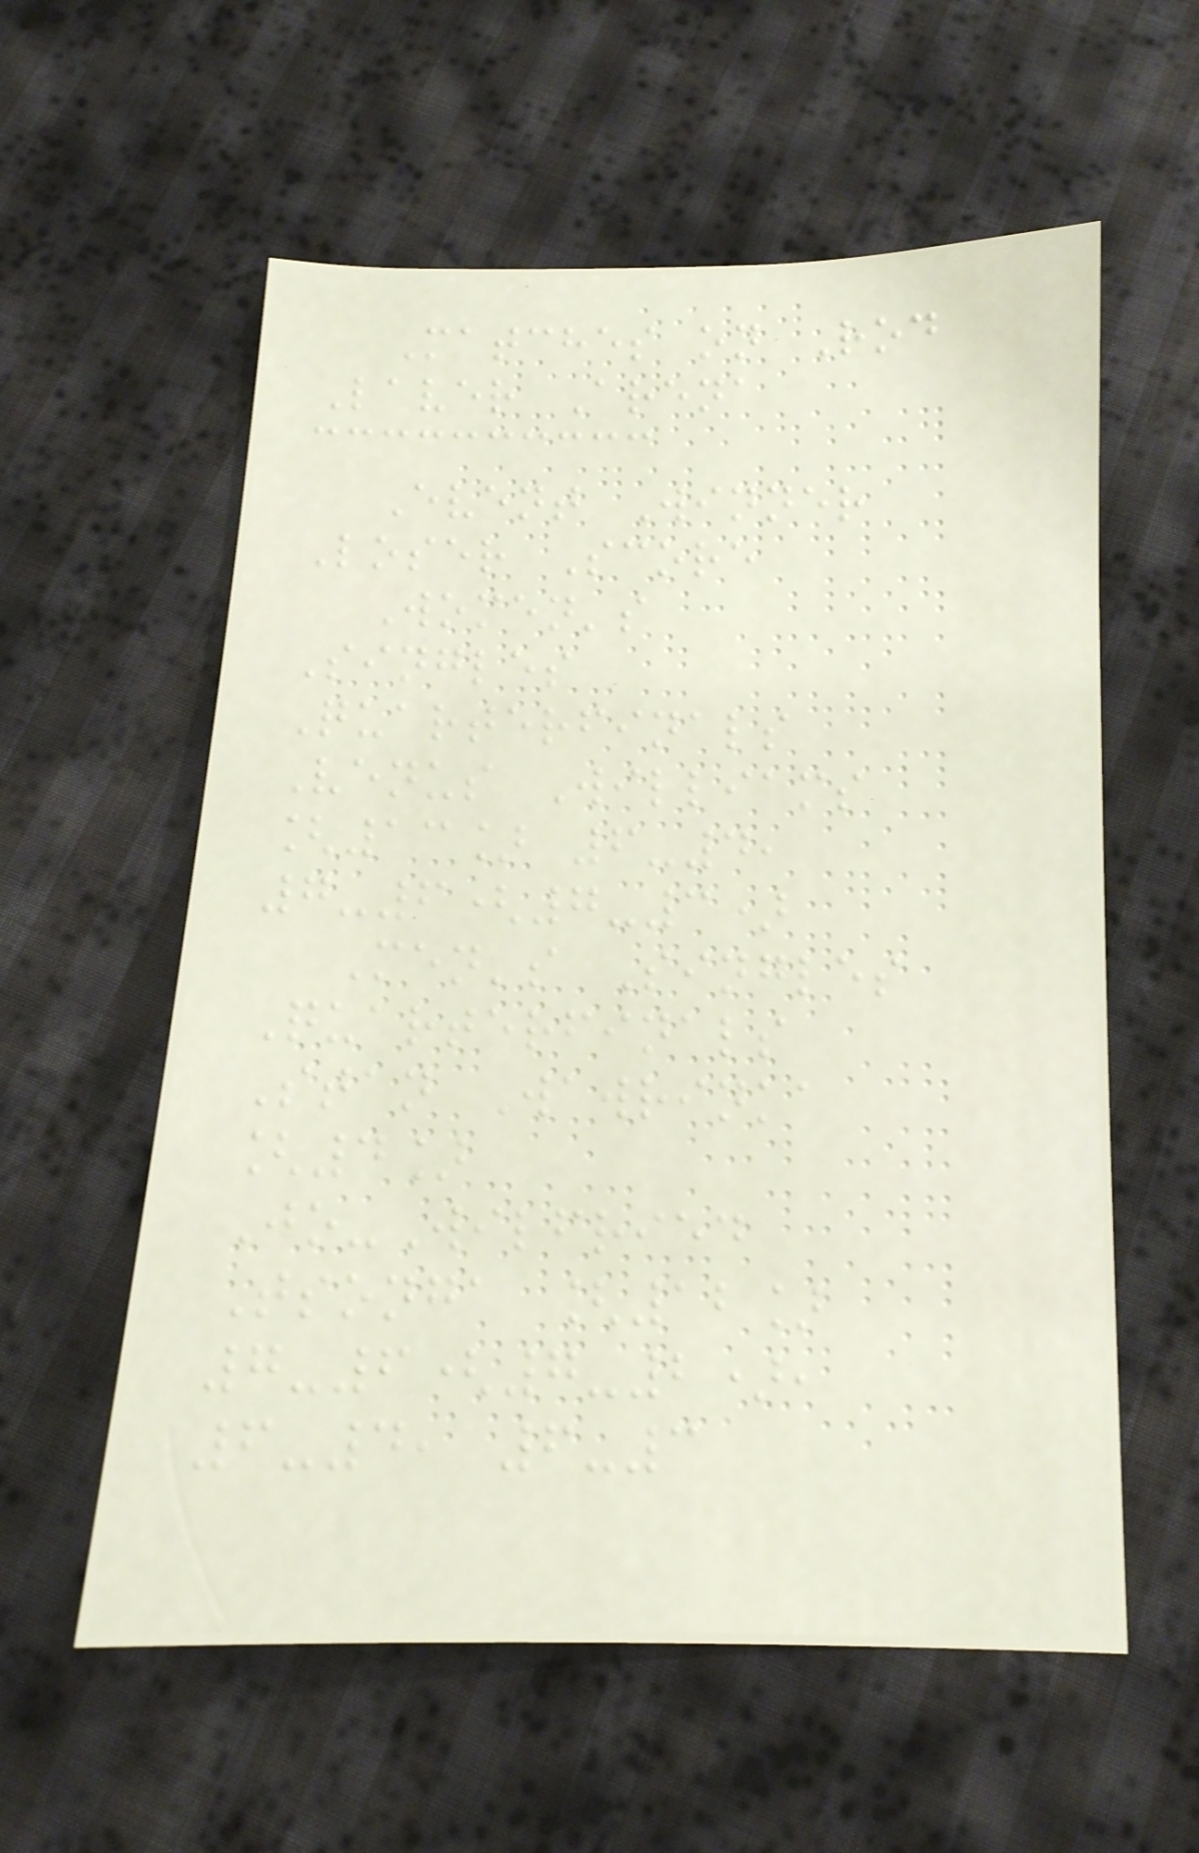Matches on Rod
Laver Arena
Event Winner
Loser Score
Women's
Singles
Quarterfinals
Venus Williams
[13] 6-4,
7-6(7-3)
Men's Singles
Quarterfinals
Stan Wawrinka
[4]
Jo-Wilfried
Tsonga [12]
7-6(7-2),
6-4, 6-3
